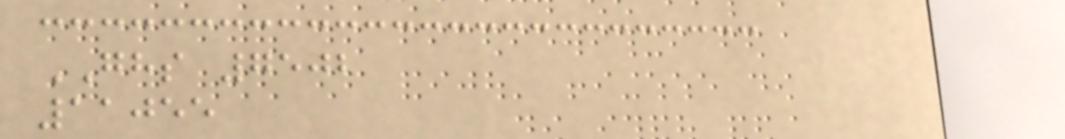GHS 7502
11055
